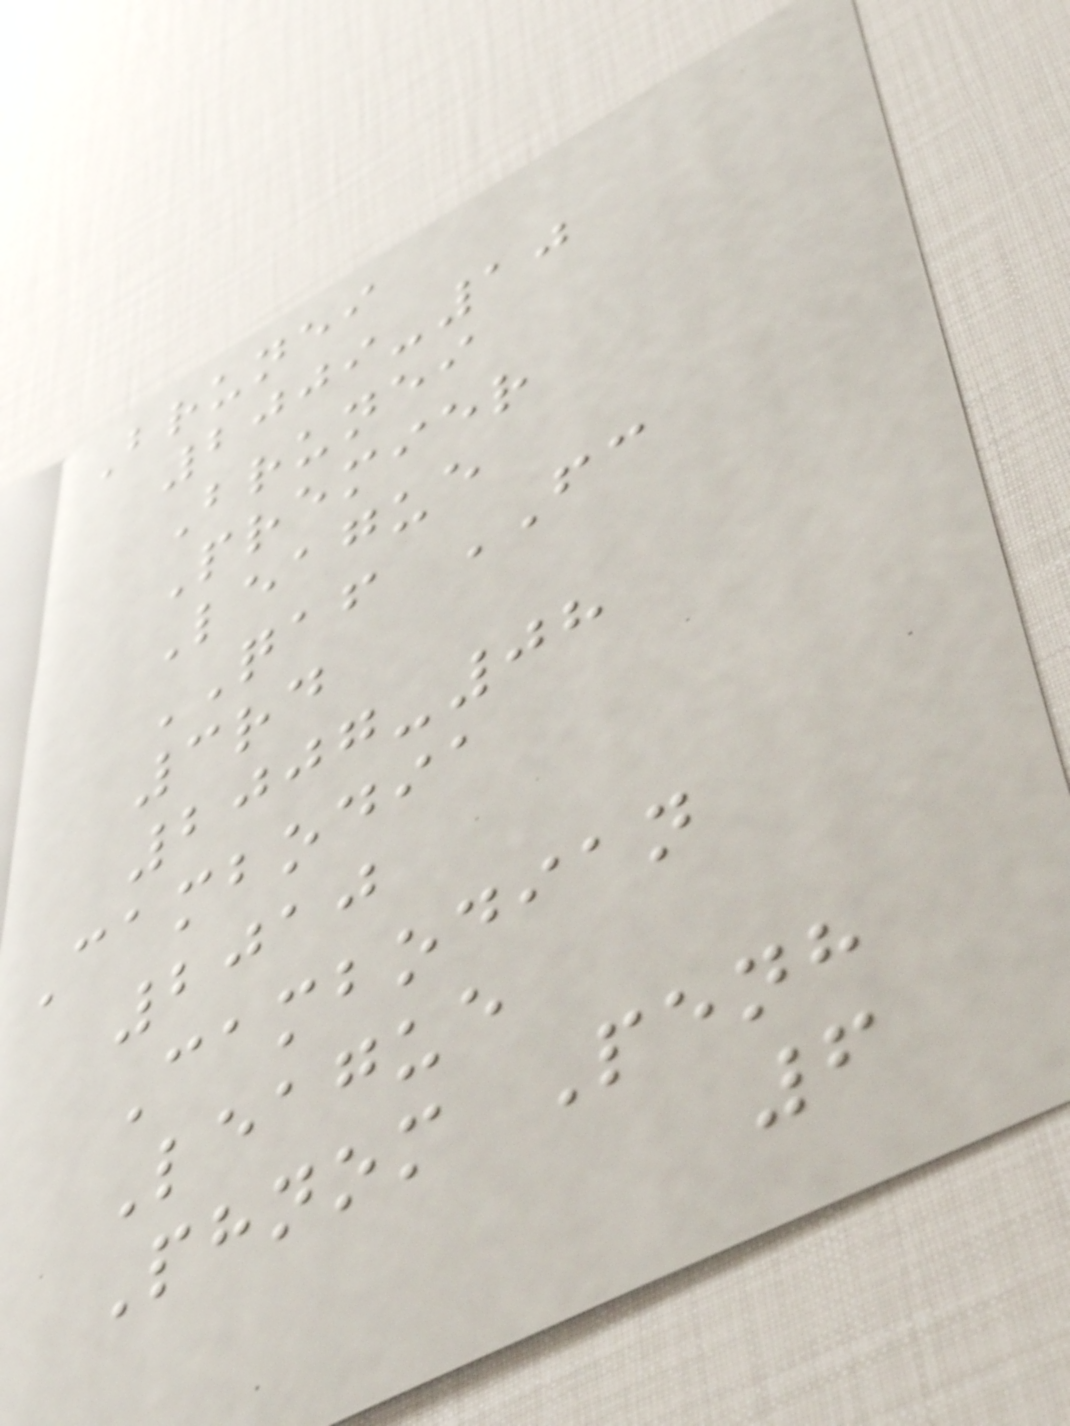Brunei
2009-10
Brunei
Premier
League
QAF FC
3rd
2007-08
Cambodia
2010
Cambodian
League
Phnom Penh
6
